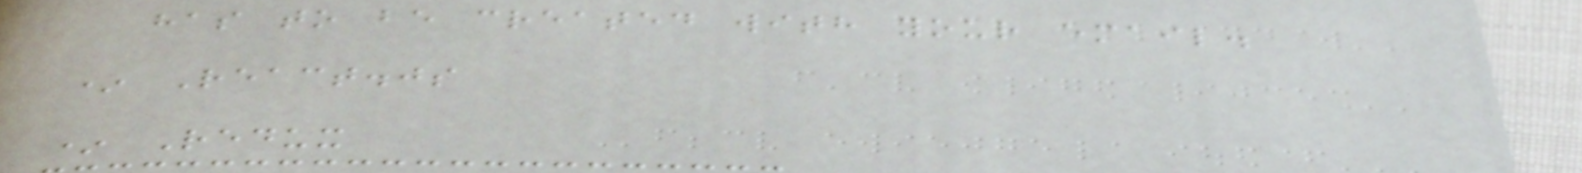has to be created with your email.
* React.js
* Redux
